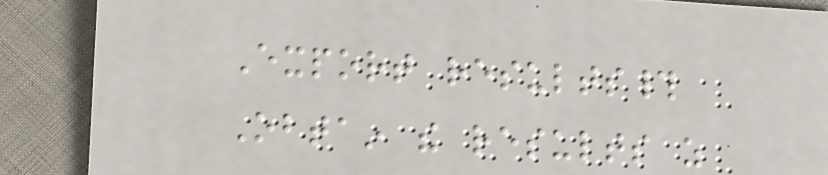Export results#
Obtain the results as
